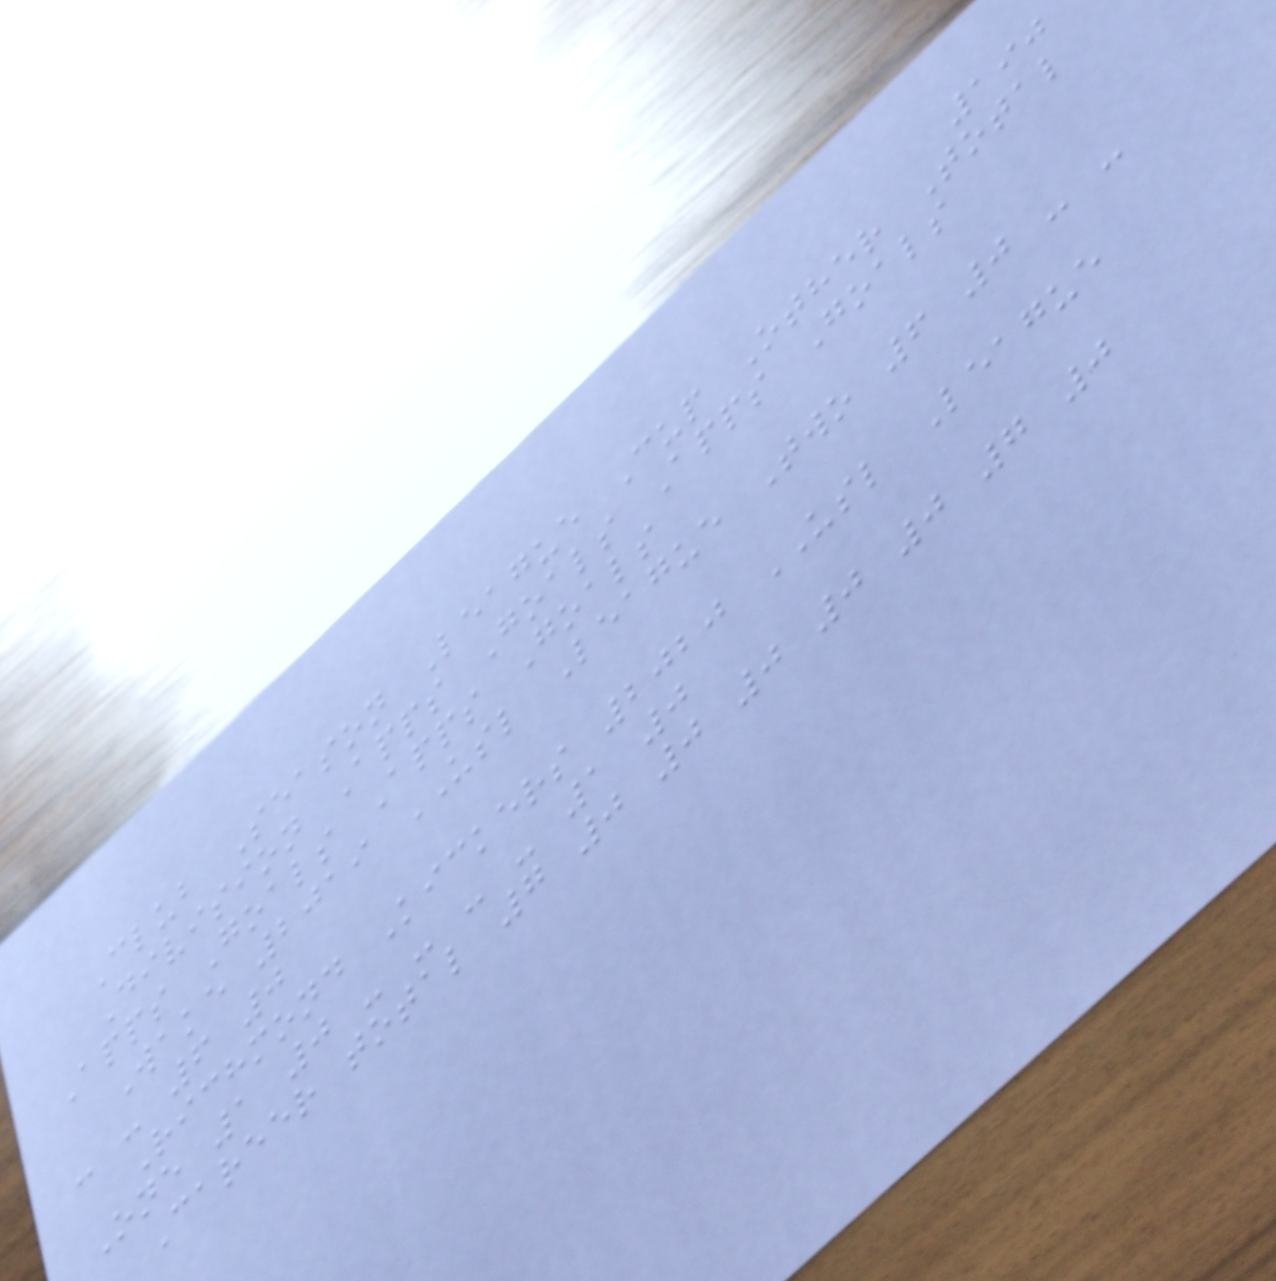190
Club Season League Cup Other Total
Division Apps Goals Apps Goals
Apps Goals Apps Goals
Wake 2019 USL League Two 6 0 - -
- - 6 0
Richmond Kickers 2020 USL League
One 1 0 - - - - 1 0
Career total 7 0 0 0 0 0 7 0
